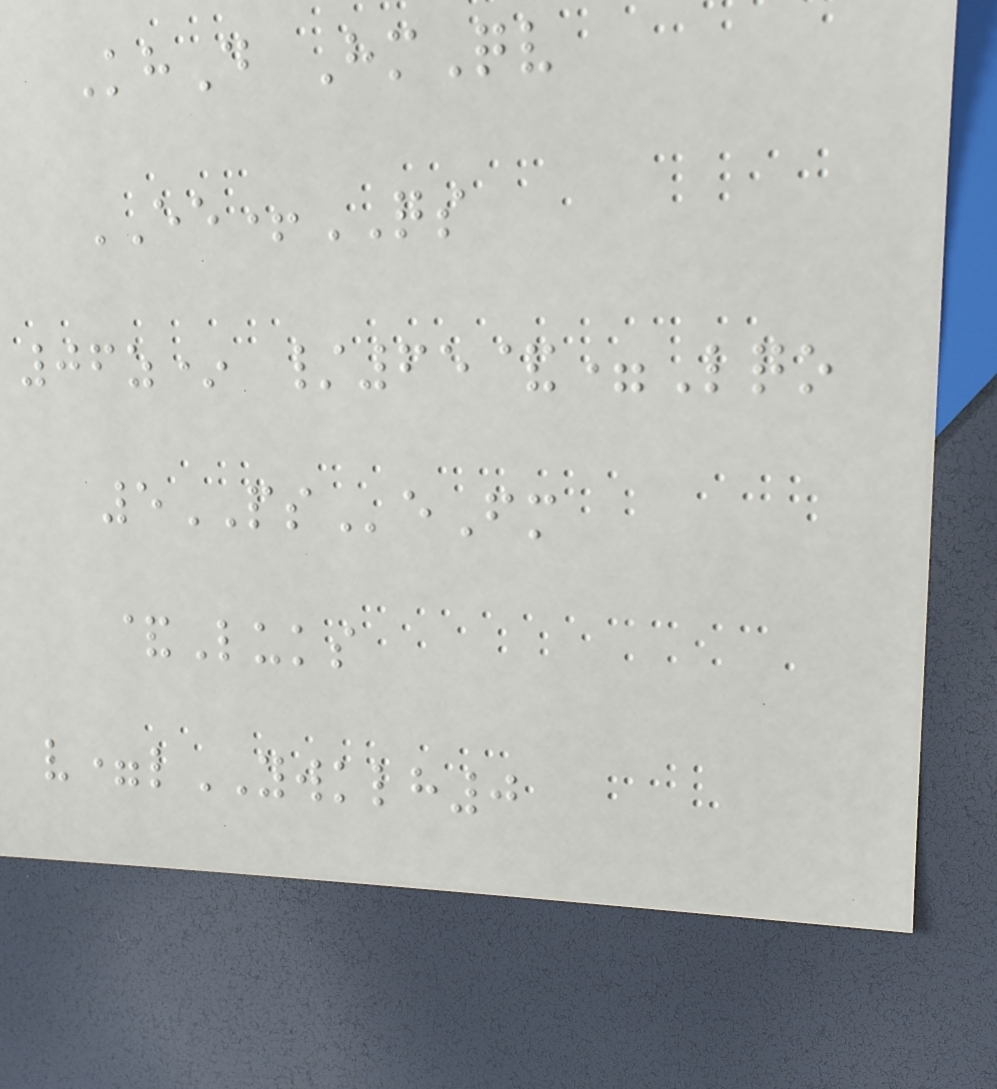KhD HmQv
EE+QS
06z* /65&=Lqo
5PSeFm
&Luks
v=lYWKLH0
